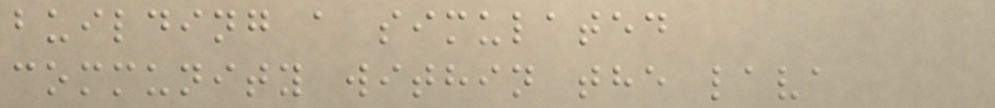building a simulated
community within the lava
